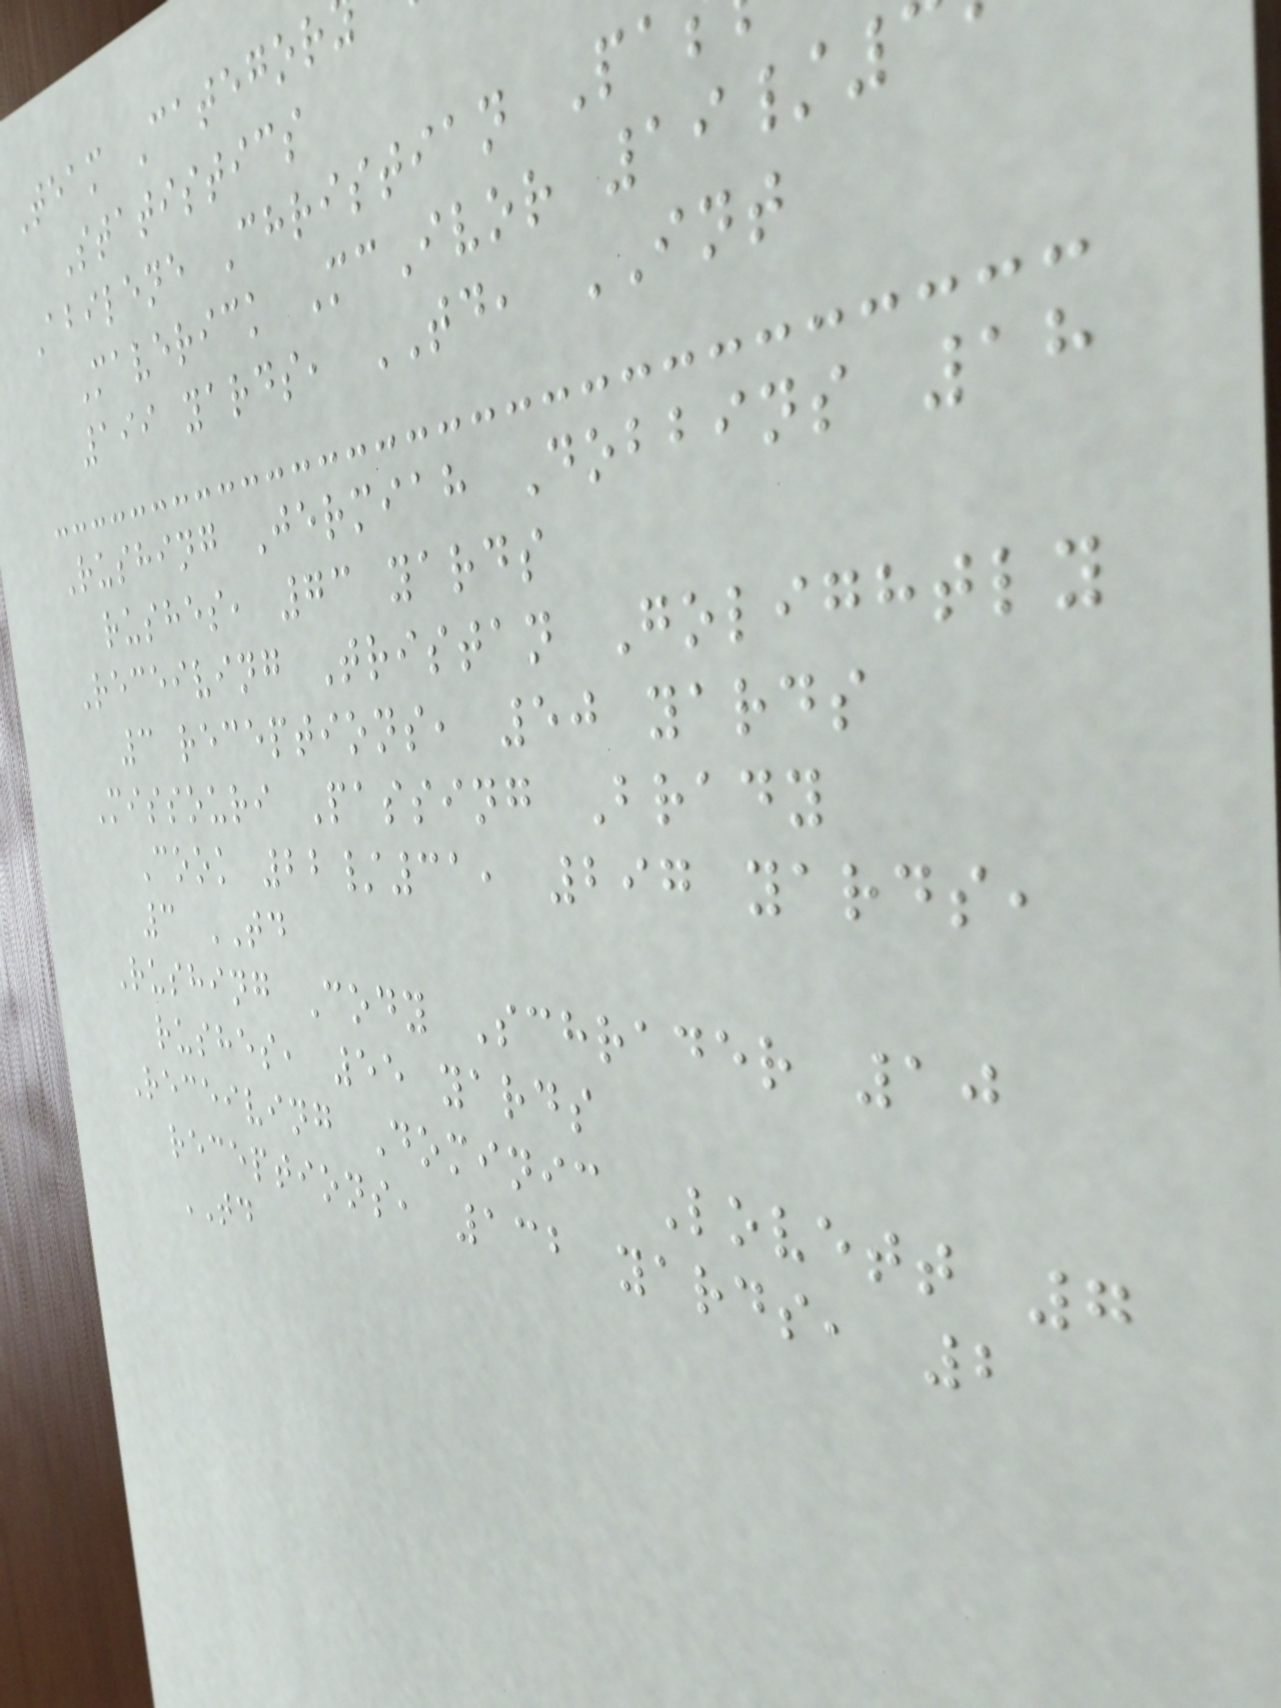Team Categor
Statistics
Abilene Christian Pa
Maverick McIvor 19/
199 yards, TD, INT
Rushing Jermiah Dobbins 18
rushes, 73 yards
Receiving Tristan Golightly
3 receptions, 50 yards
Missouri Passing Brady
Cook 22/31, 297 yards,
3 TD
Rushing Cody Schrader 10
rushes, 55 yards
Receiving Dominic Lovett 7
receptions, 132 yards, 2
TD
